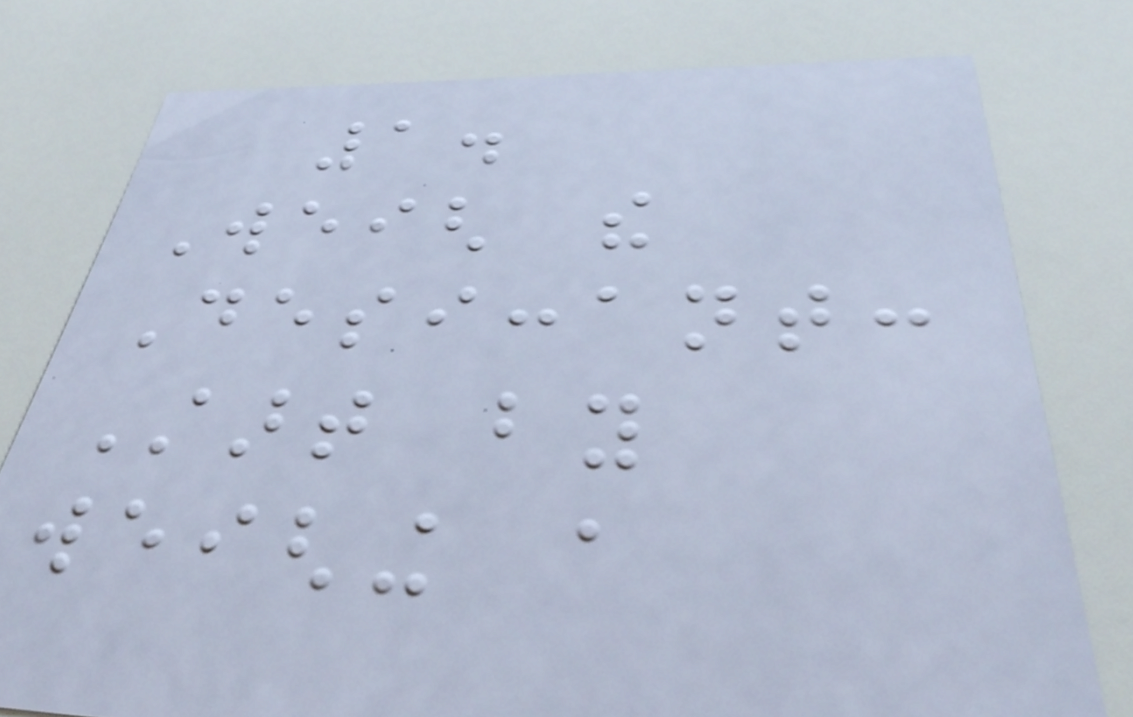1.
Weigh the
Desiccant:
Start by
weighing a
